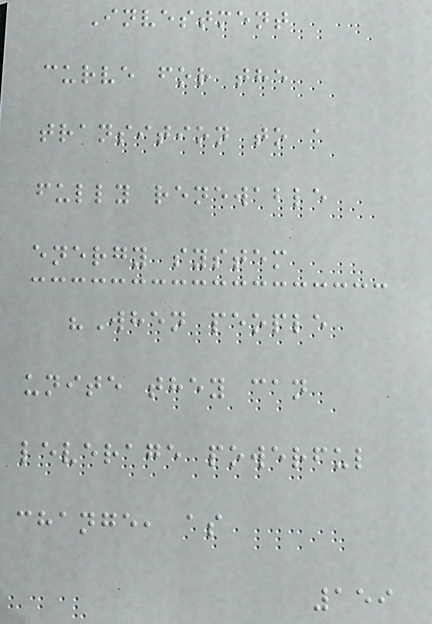Investment
curve for the
transition to a
fully renewable
energy system
"When people
unite they can
leverage powerful
change, as
159
